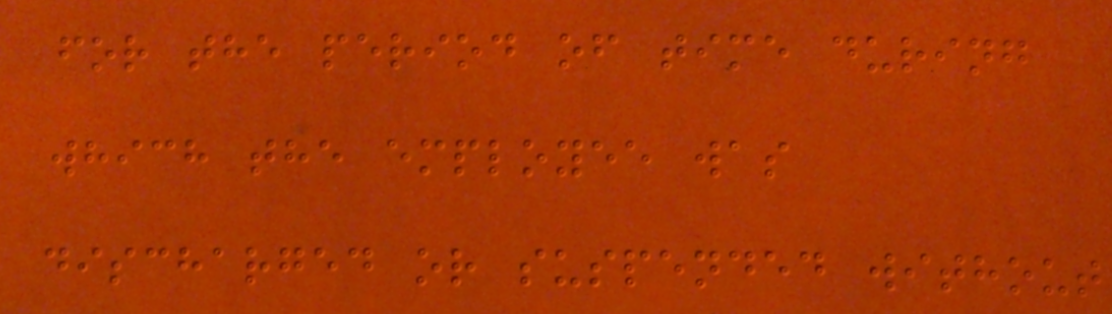for the period of time during
which the employee was
discharged or suspended without
